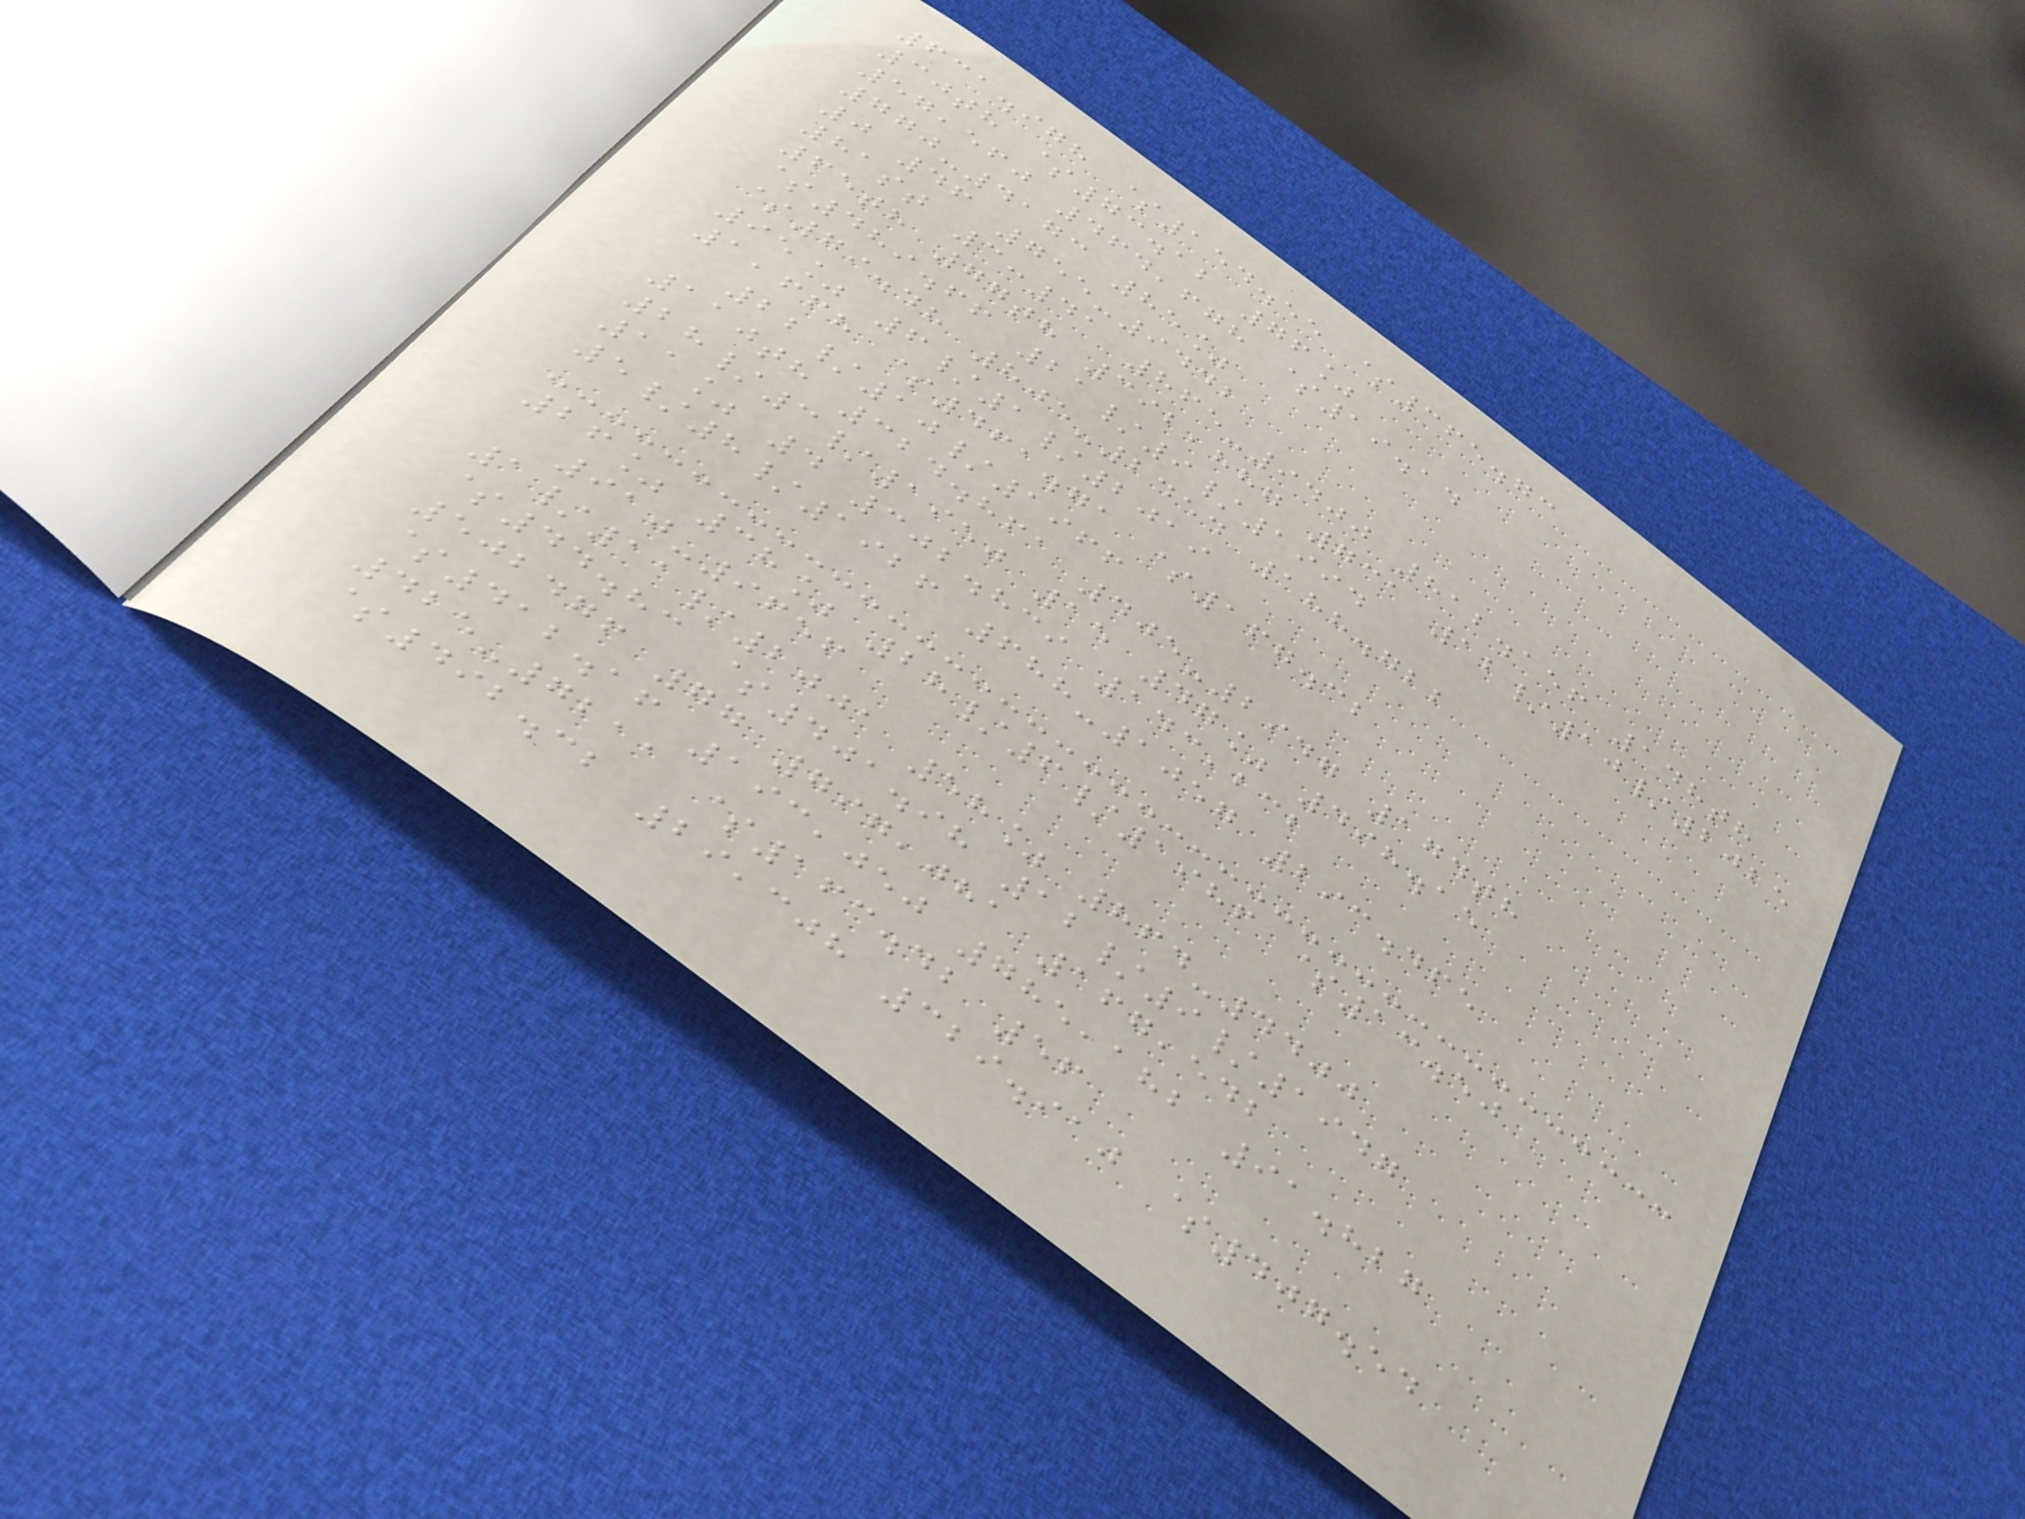631.978 $154.55 $365.73
30th $73.12 76%
57,560 464,678 $19.14
770-4173 85%
0 46 755-9442
81st 3:41 865-9400 812.156 148th
65th 77th 392,887 731 12/10/2025
$489.66 21/9/1994
$79.48 805-2454 188.722
95% 6/1/2019
1,668 $461.71 $167.32
22/10/1966
110th 324.861 405-2947 174th
28/3/1950 15 47% 498.15
11% 4 302.839 143,232
5/8/1926 688-1057 293.465
26% 38% 28/6/1986 $13.50
910-9656
1/11/2001 58% 864-4400
$44.83 $401.98 12/9/1947
502476 77 797,081 167,542
$412.16 193,050 785,182 91.827
425-7211 $163.42 56
$492.32 29,308 329.910 $407.54
